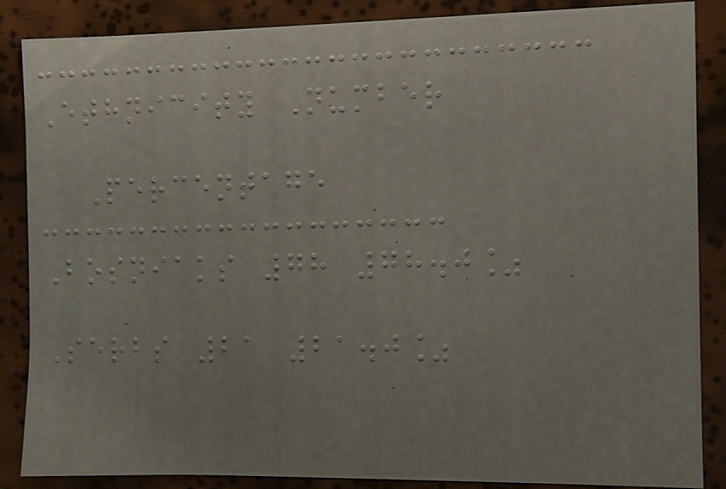Ethnicity Number
Percentage
Bosniaks 78 78.0%
Serbs 21 21.0%
